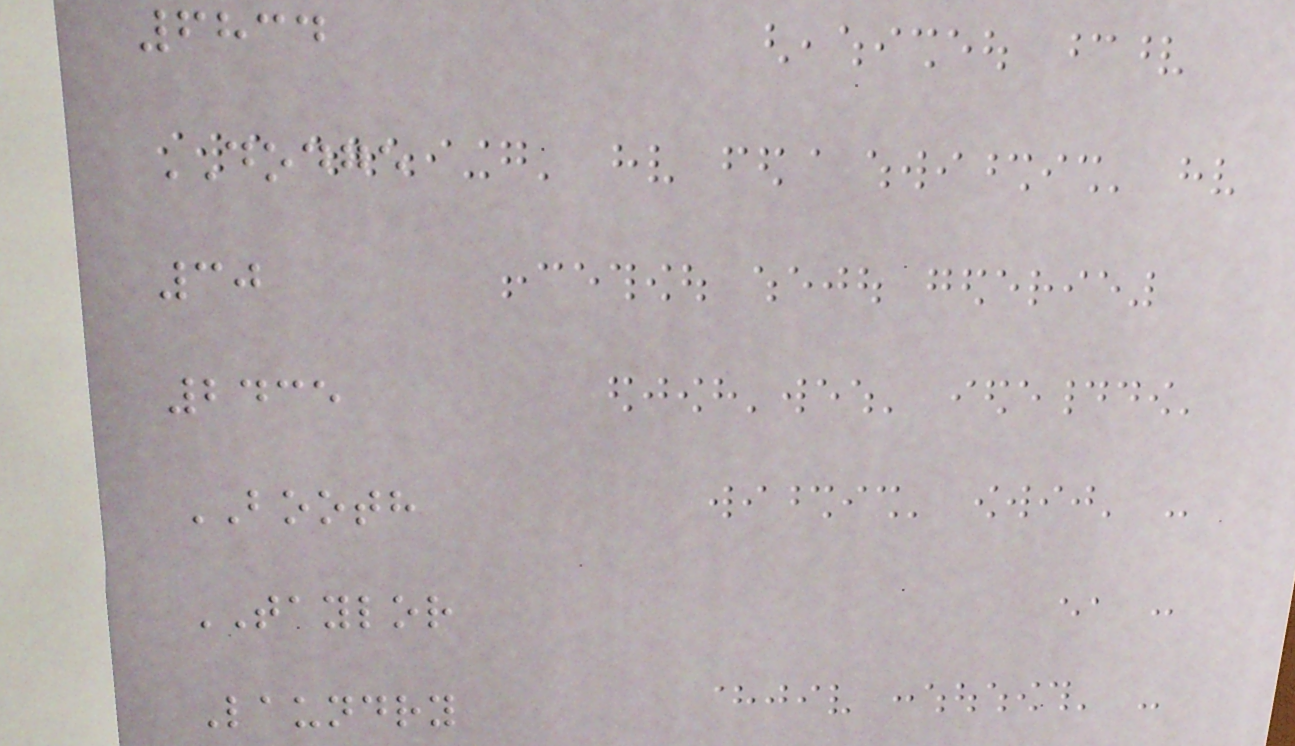6834
DODGE
30
2435
BOOTH
TAYLOR
Laundry
